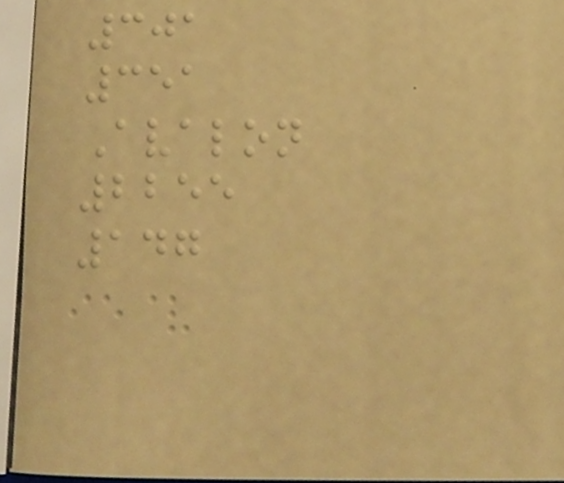301
351
Avalon
2255
147
